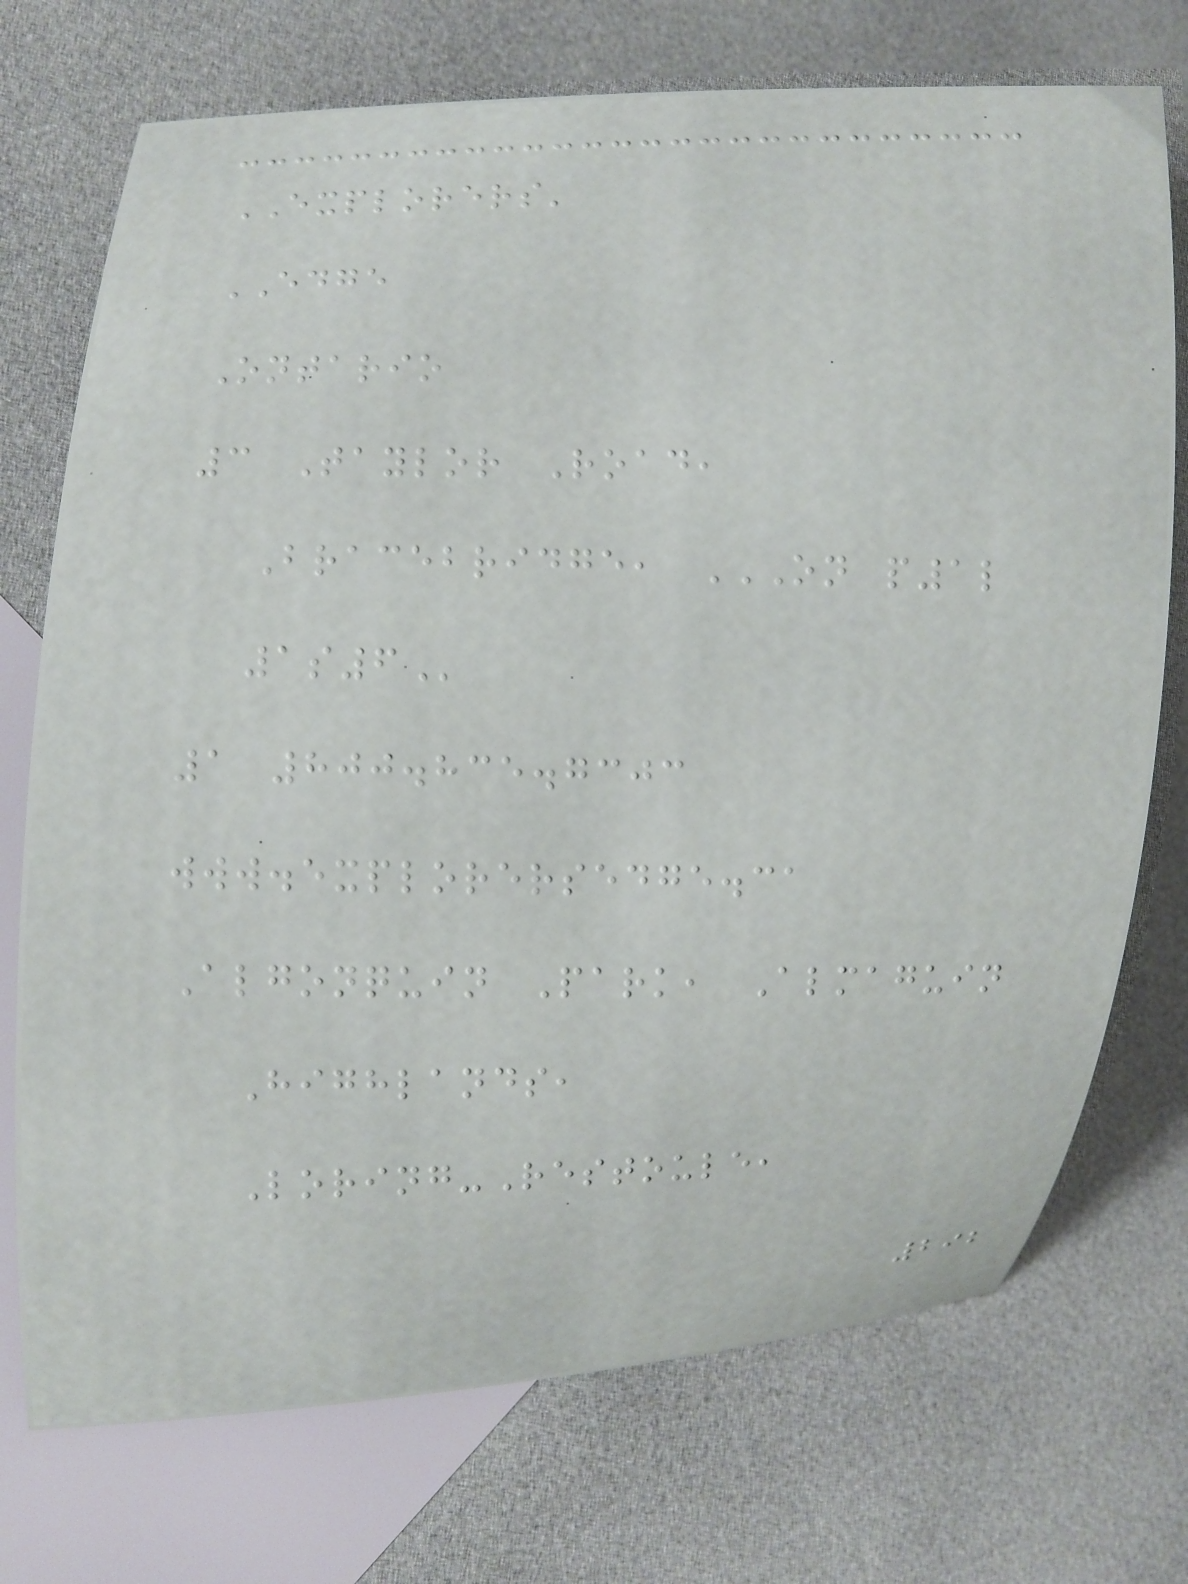EXPLORERS'
EDGE
Ontario
3 Taylor Road,
Bracebridge, ON P1L
1S6
1 800.835.7303
www.explorersedge.ca
Algonquin Park, Almaguin
Highlands,
Loring-Restoule,
292
